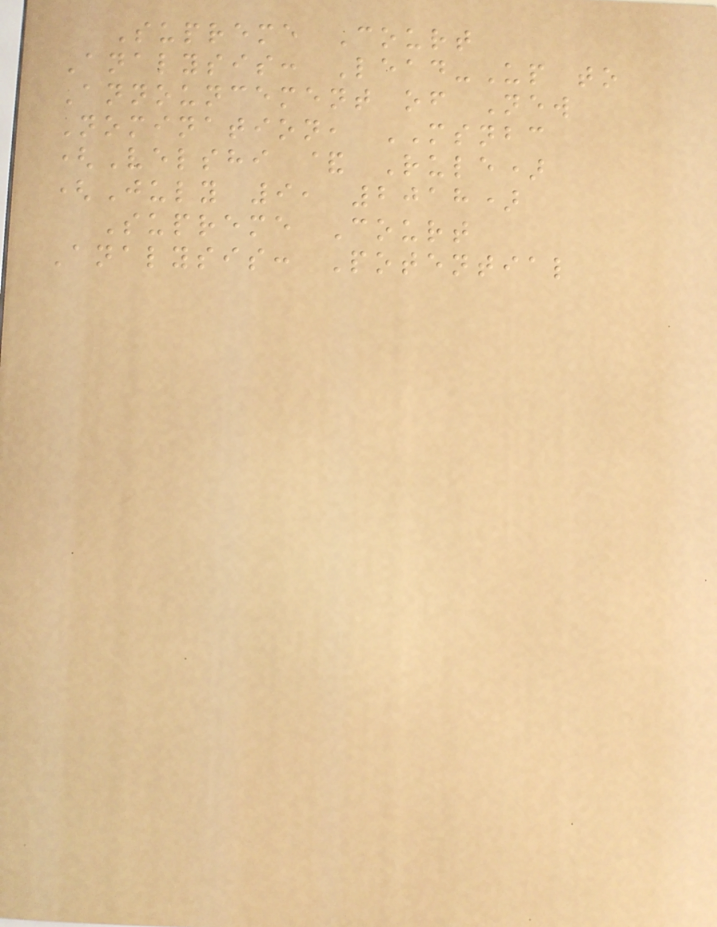Supreme Court
Analysis: Lead-Up to
Announcement of New
Nomination, MSNBC
(Velshi & Rule)
(July 9, 2018)
Supreme Court
Analysis: Potential
